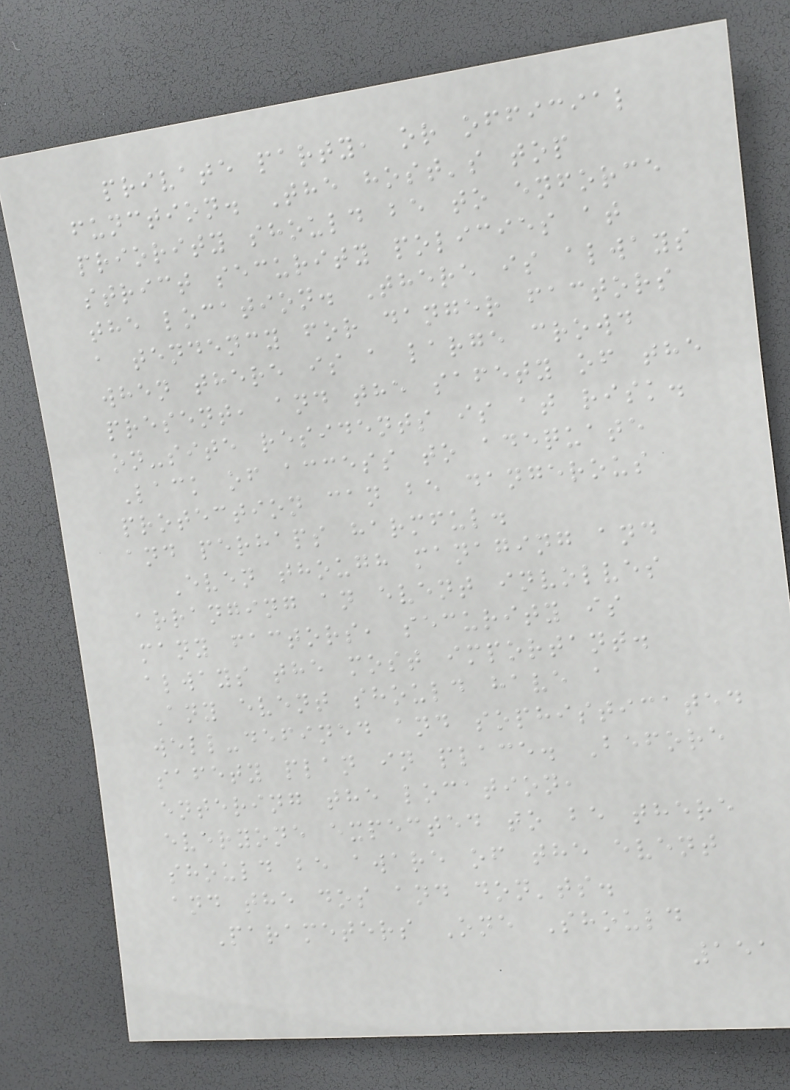private party, or official
function. The host's top
priority should be to enforce
strict security policies at
the location. There is always
a tendency for danger factors
when there is a large crowd
present, and the safety of the
on-site residents is at risk.
Lack of access to adequate
protection can be dangerous
and perhaps harmful.
Even though managing and
arranging an event involves
many factors, security is
always the most important.
Any event should have a
well-defined and sophisticated
safety plan in place. Before
entering the location,
everyone expected to be there
should be aware of the event
and the dos and don'ts.
Parameters One Should
151
